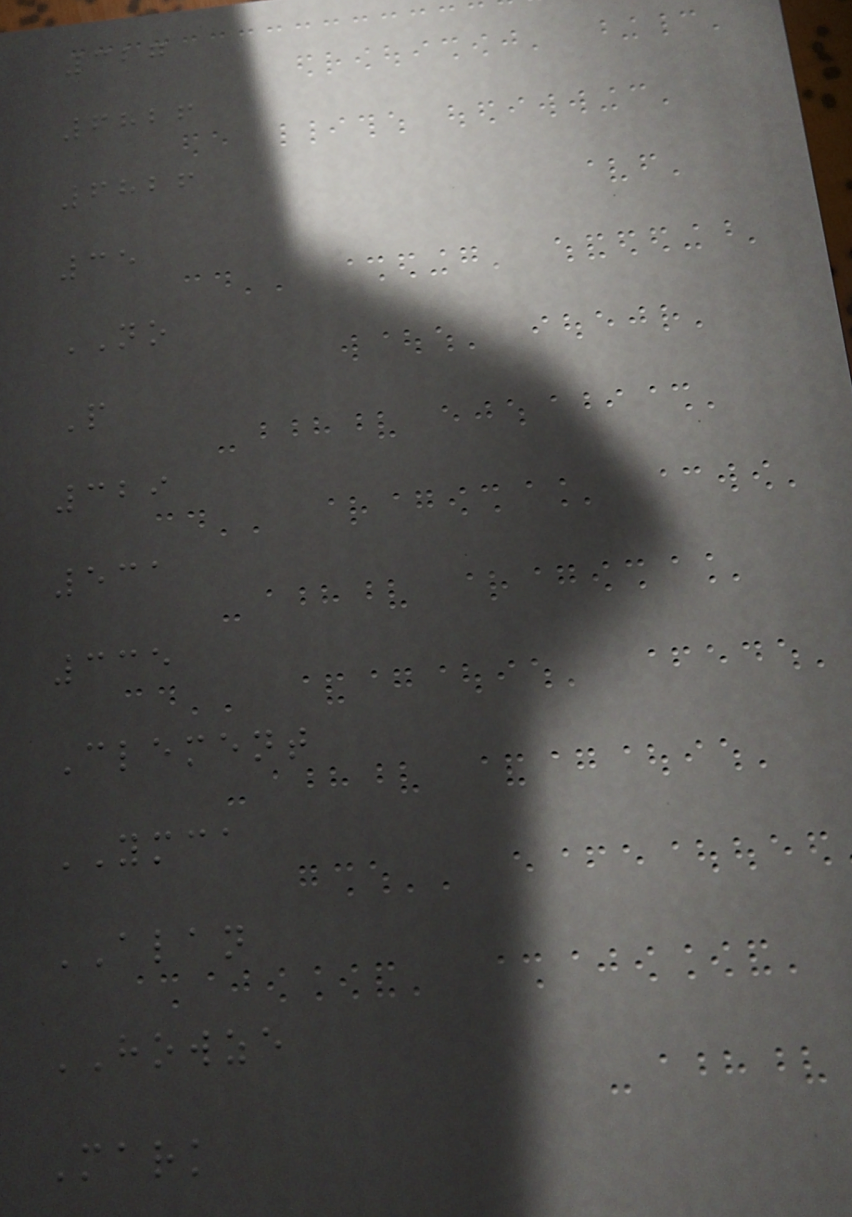327
6826
6826
35
NO
P
329
531
335
Clement
YMCA
ALAN
HOWZE
Mark
